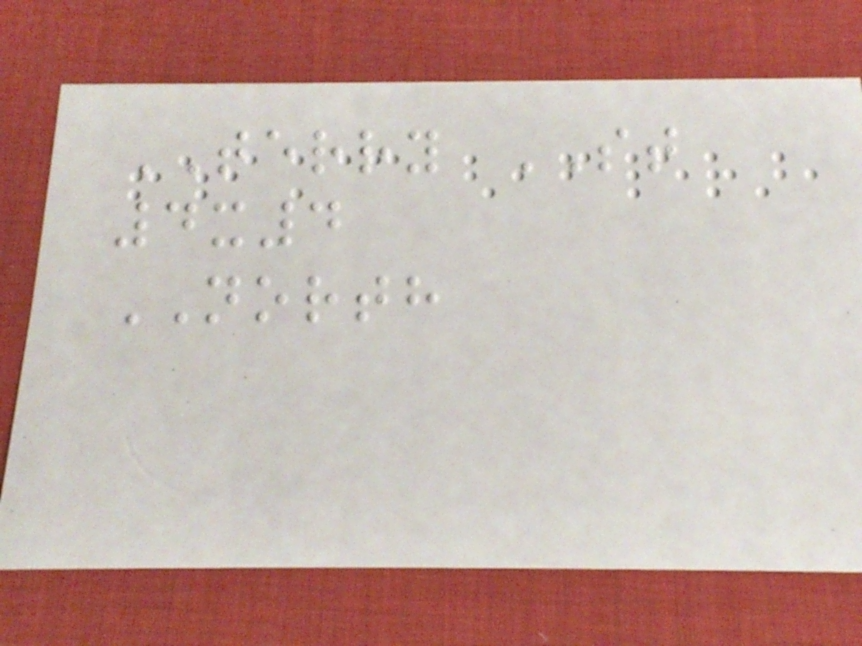TERRY ST
4x4
NORTH
